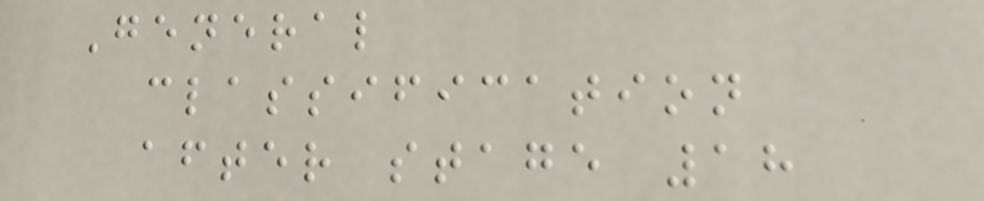General
classification
after stage 18
